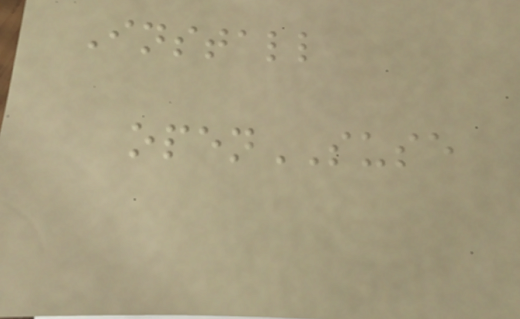Install
openSUSE
